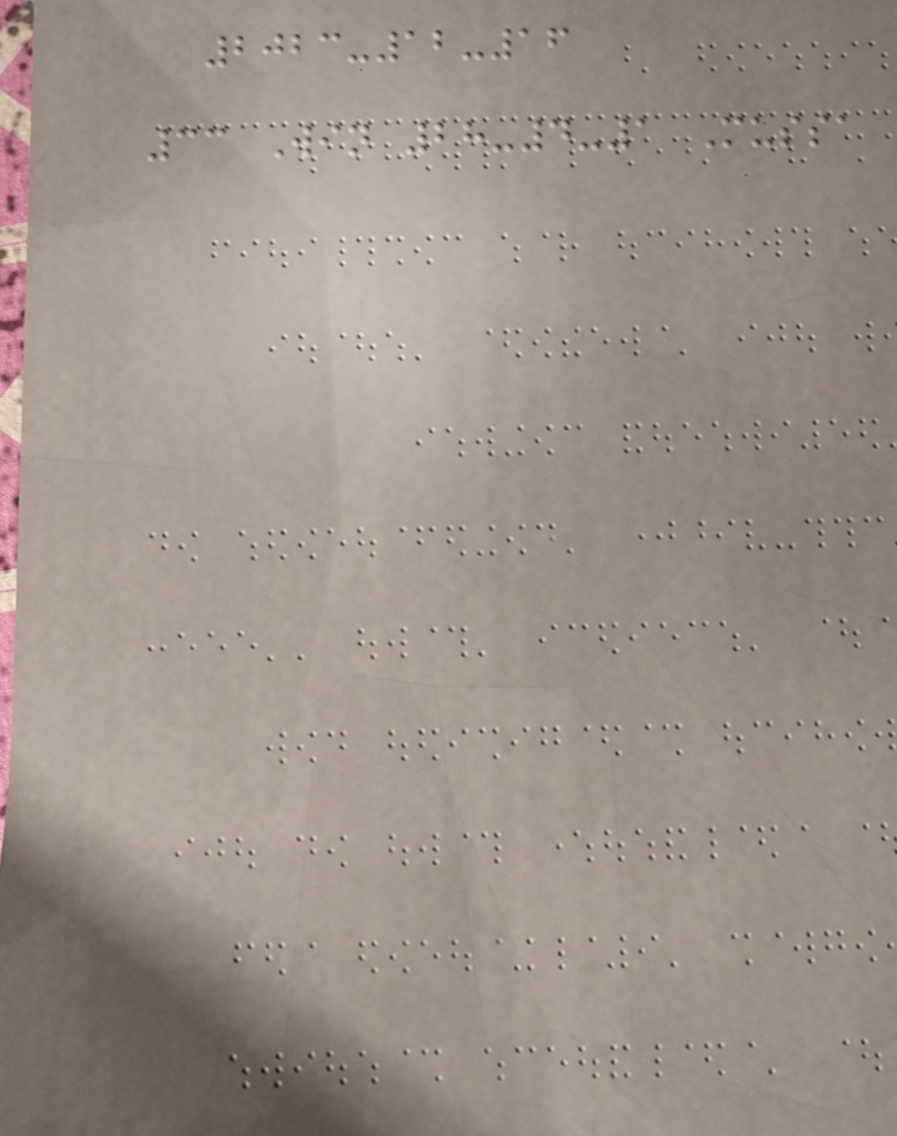2023-12-16
33 Win 28-4-1 Mussa
